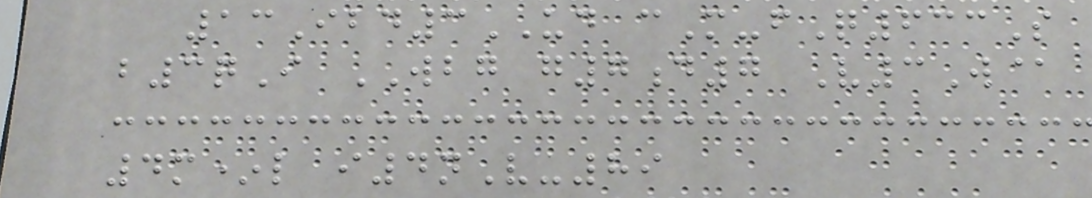13Ibd3UD cM-fQ633S
b3qI WBG g7d7 V3W@
4m*l i4nV-89
